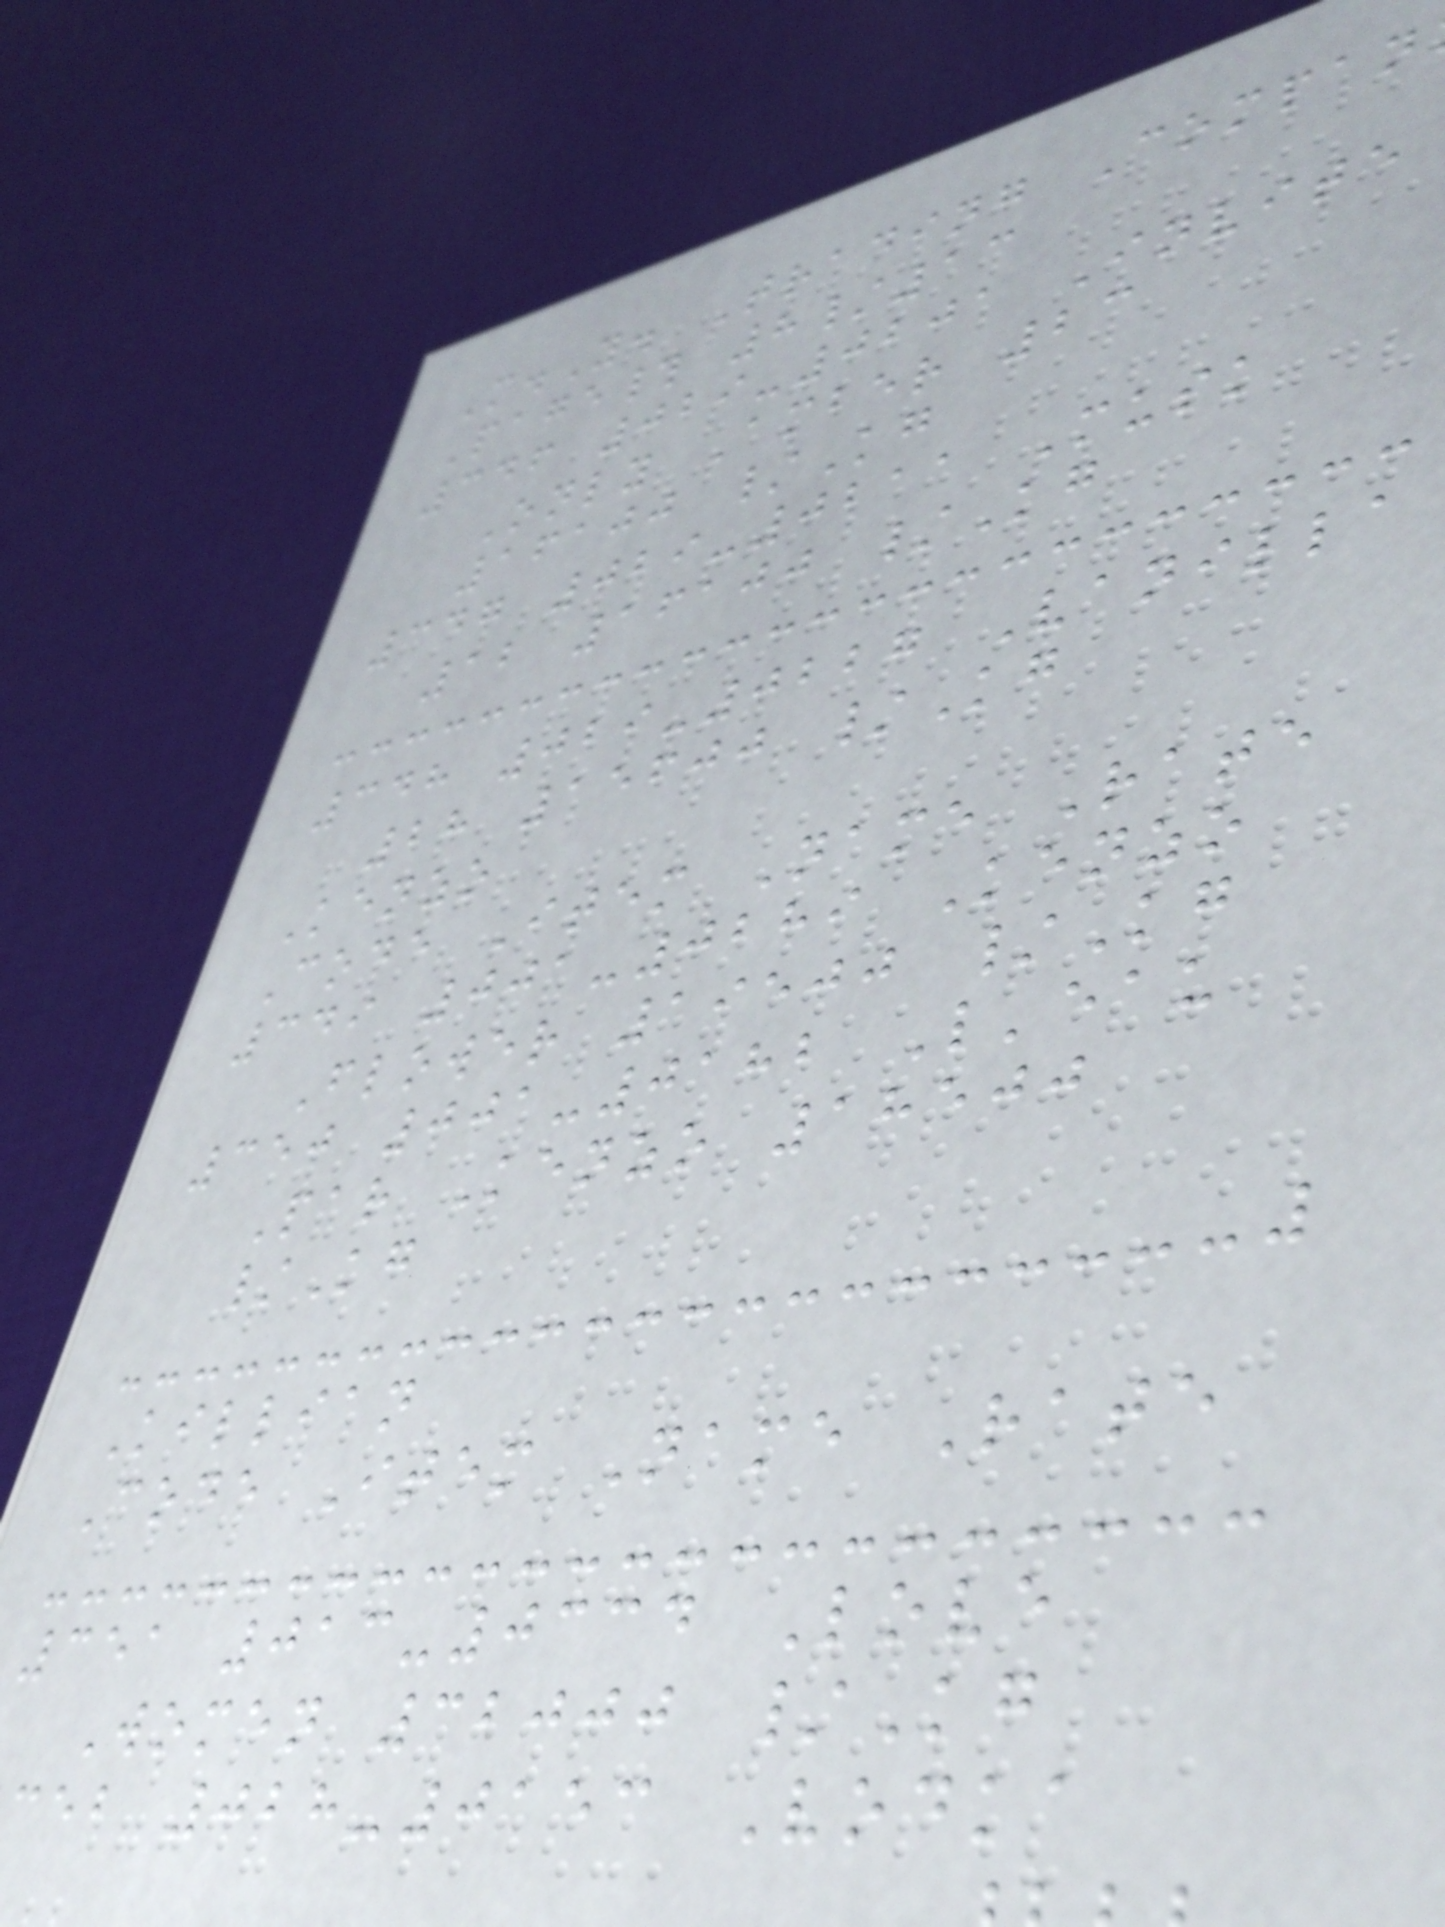M.Y. Trading Compan
Page# 8/13
346 029-0201 Invite
Only Amber 23
16100 /Kg
347 029-0211 Musk
12 16100 /Kg
348 029-0227 Vanilla
28 15600 /Kg
Kenzo
Code Item Name Rate
349 001-0289 Kenzo
Flower 19500 /Kg
350 001-0182 L'eau
Par Kenzo 18500
/Kg
Killian
Code Item Name Rate
351 013-0334 Love
Women 32000 /Kg
ceb 028-0153 Vodka
